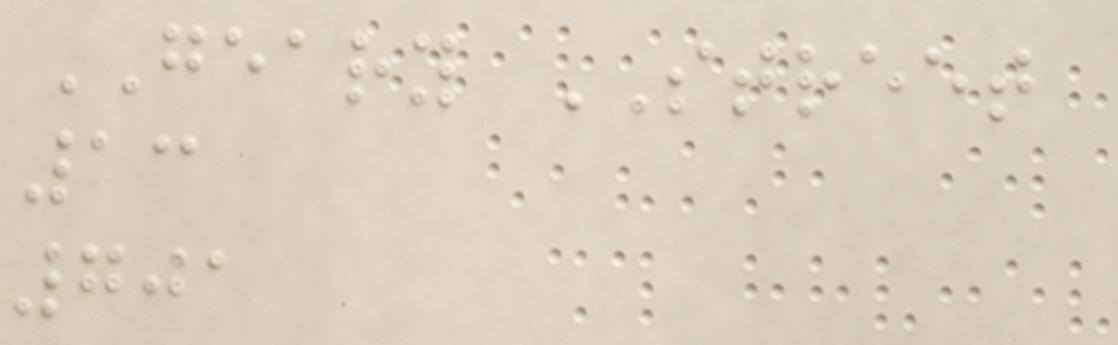GEARY STREET
13
701
